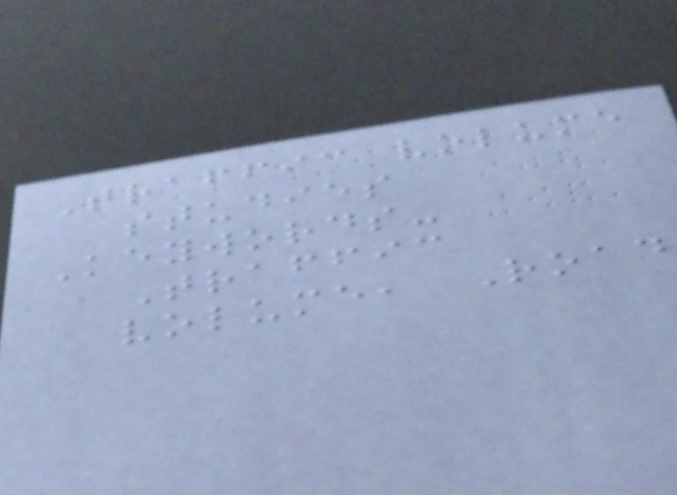Traffic volume
studies
Keywords-
Traffic
volume, Road
